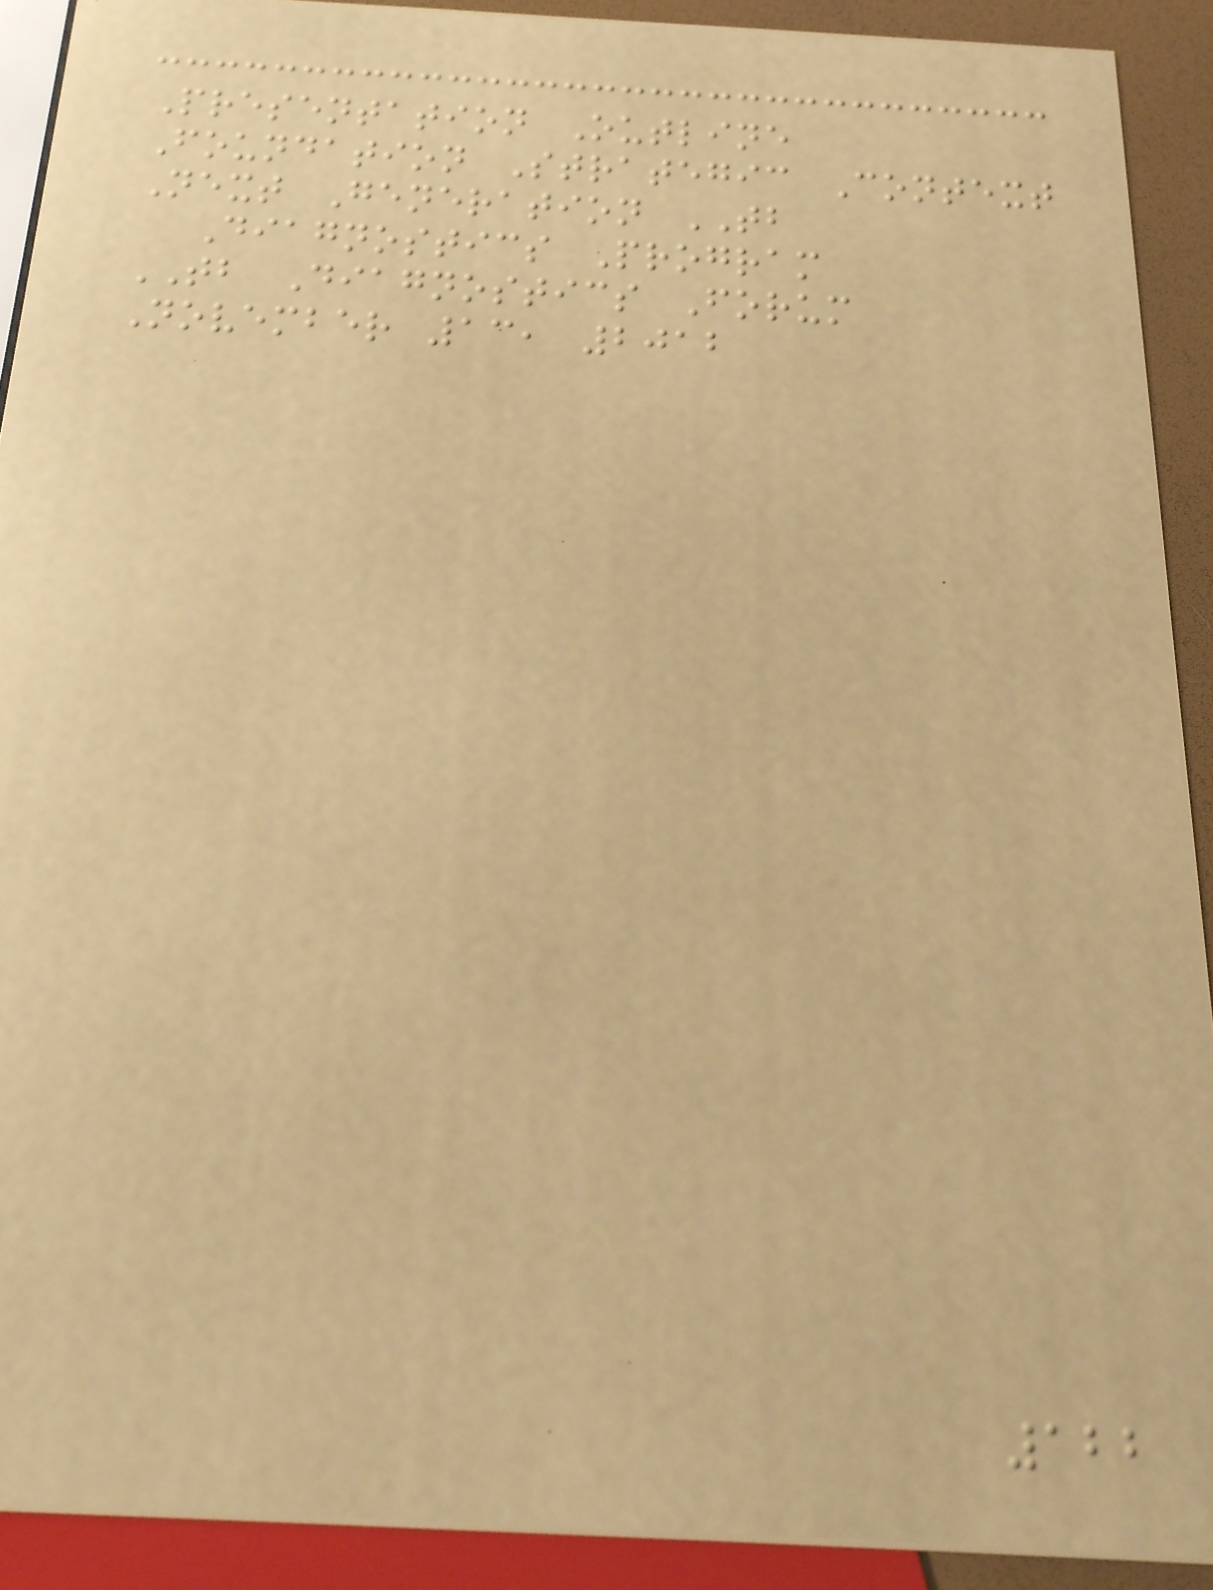Presentation Outline
Foundation Strategic Context
Next Generation TB
Diagnostics Program
TB Diagnostics Forum
November 13, 2012
122
